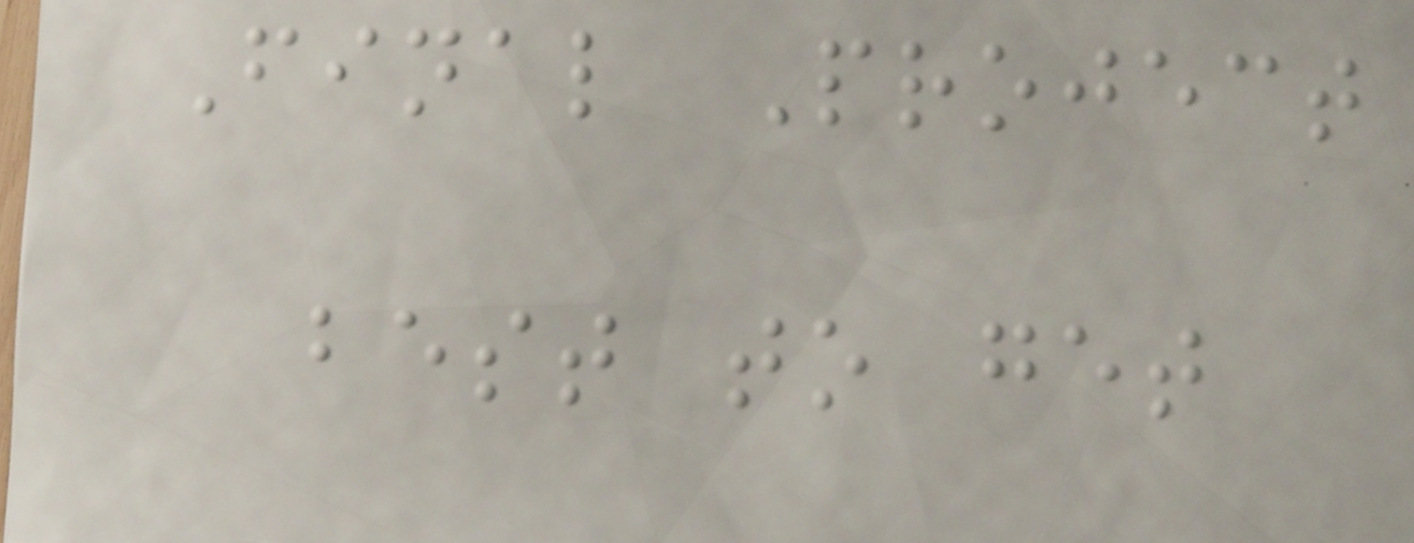Final Project
best to get
